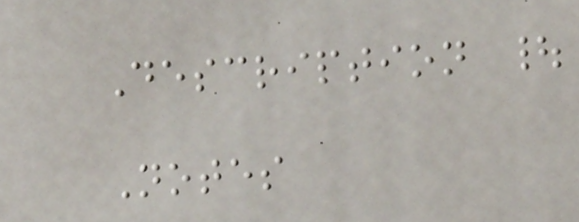Description |
Notes
